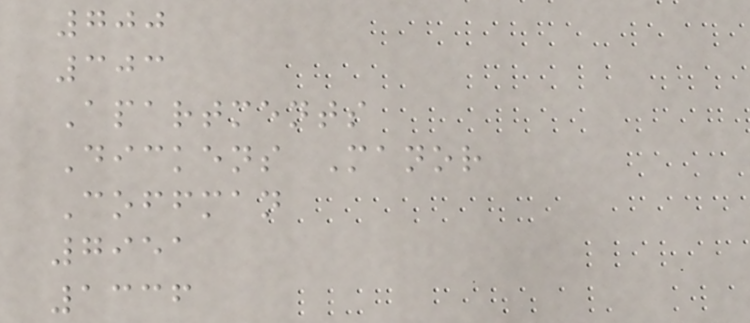700
303
Apartments
Dickens Manor
Coffman
7951
1336
